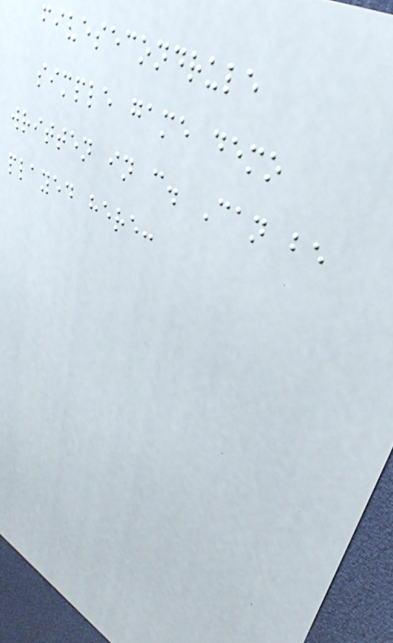fivesecondrule
simple game demo
written in c. Can be
played here:
